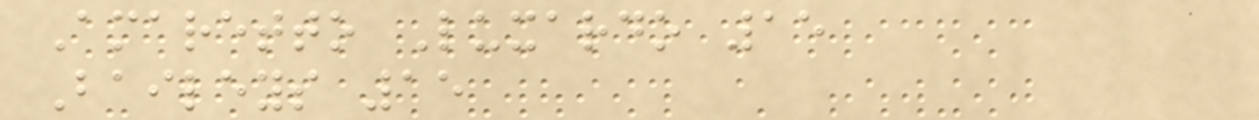Amaretto Luxardo 15
Baileys 15
